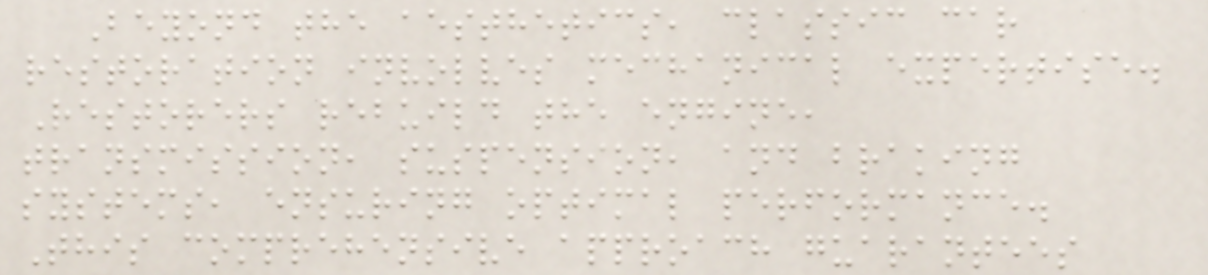Beyond the aesthetics, classic car
restoration involves mechanical expertise.
Restorers rebuild the engine,
transmission, suspension, and braking
systems, ensuring optimal performance.
This comprehensive approach guarantees
